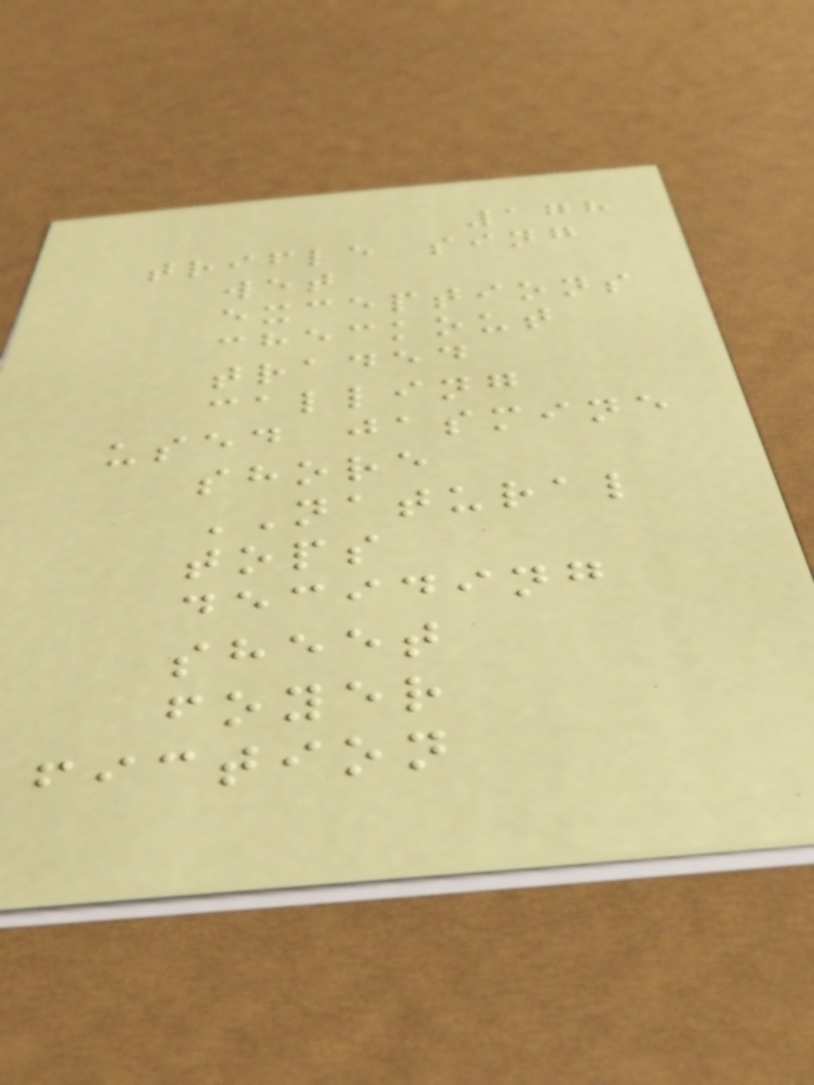178
trifle sing
wet
exceptions
checkout
traded
calling
used jasmine
shore
NATURAL
tops
deciding
sheet
foyer
fiction
